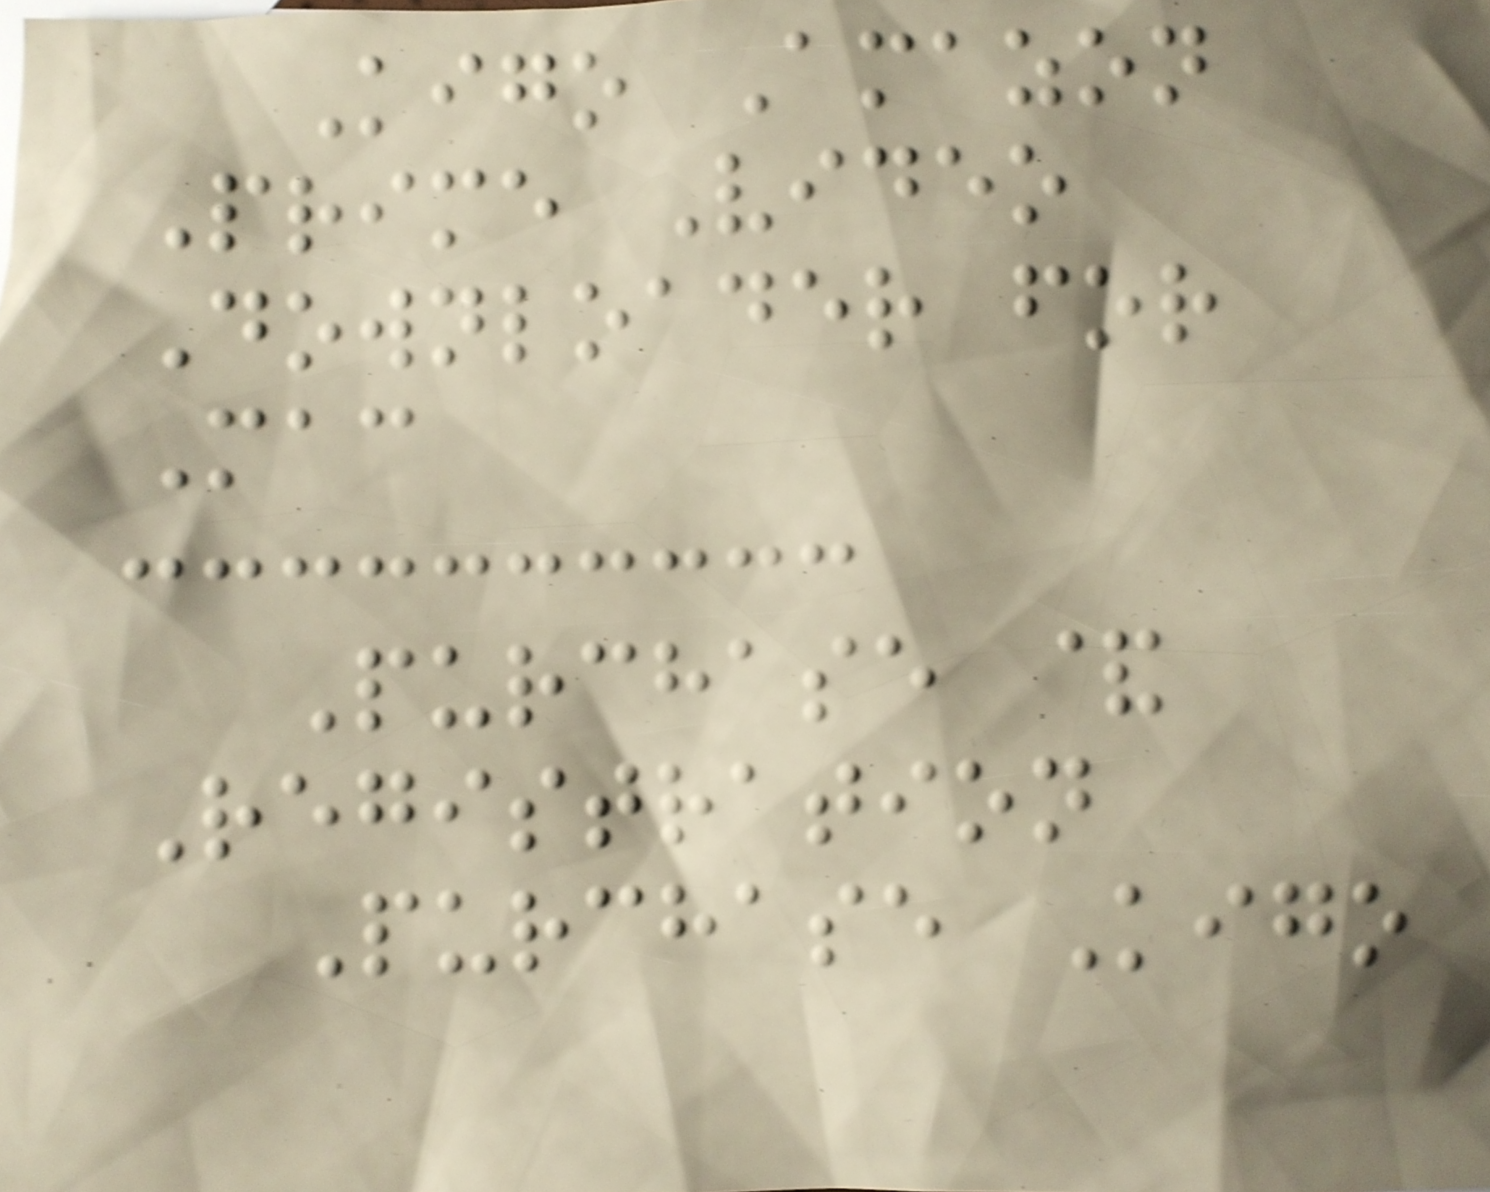Kigo Amazon
Prime Video
Downloader for
Mac
Purchase &
Registration
Purchase Kigo
